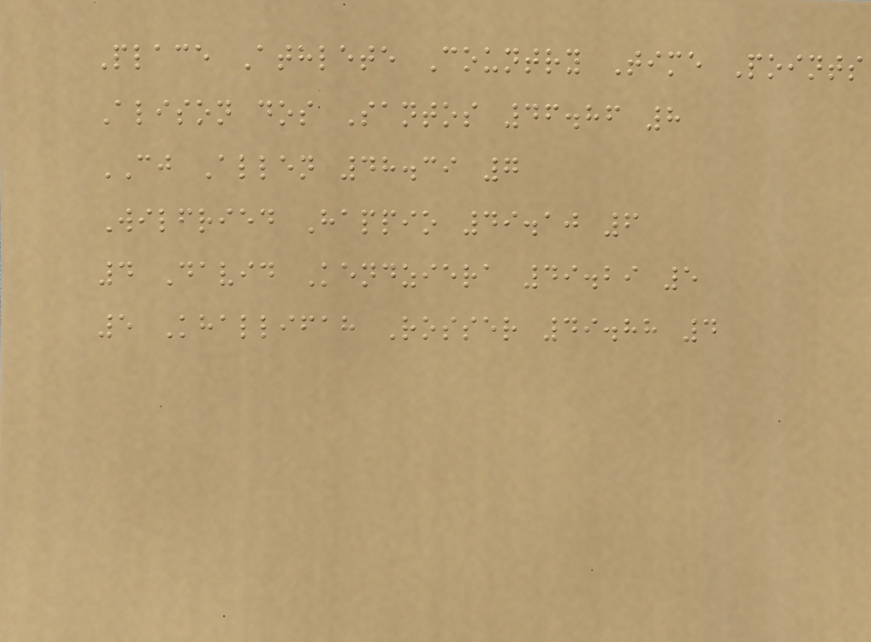Place Athlete Country Time Points
Alison dos Santos 46.86 8
CJ Allen 48.39 7
Wilfried Happio 49.10 6
4 David Kendziera 49.29 5
5 Khallifah Rosser 49.88 4
